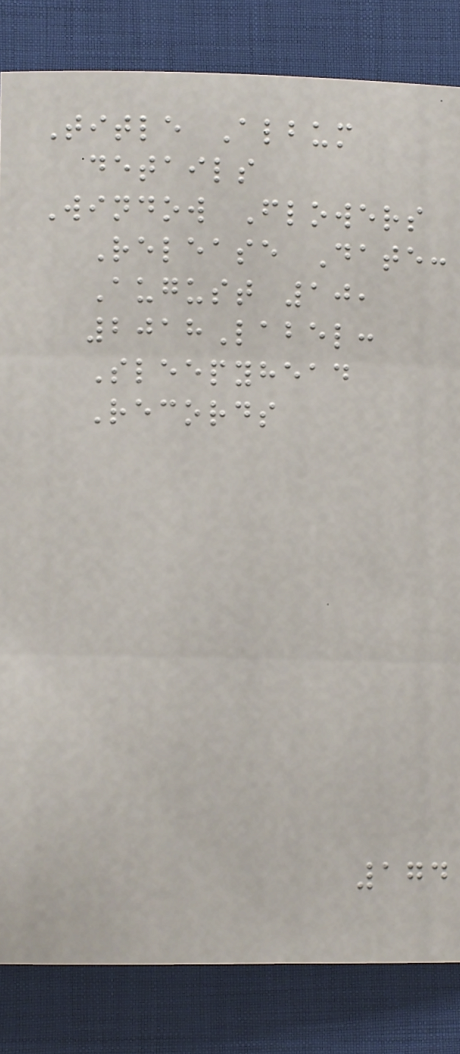Title Album
details
Window Flowers
Release Date:
August 10,
2018Label:
Sleepyhead
Records
174
